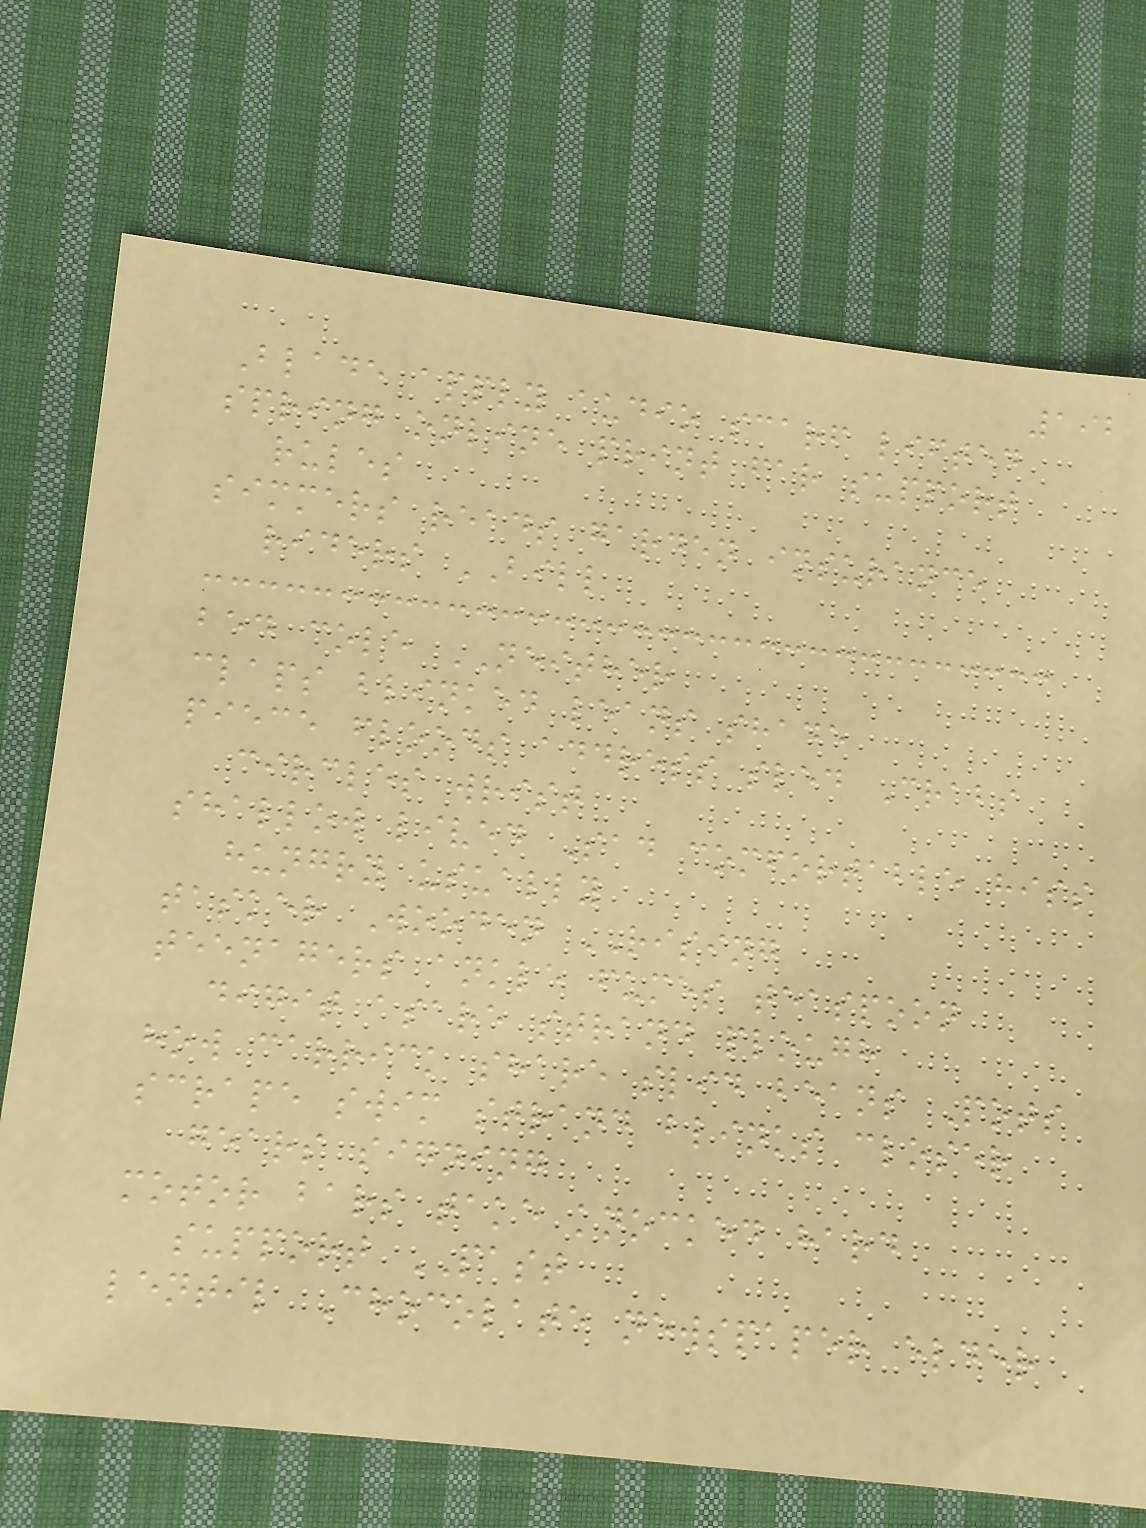192
Blade apply audio scarf lifted
spring online print far support
rules
simmers reads garden insurance
riders BILL
bed cole NEITHER
claps blinked leans shade
piece floods address sled Crabs
circles wrist
shallow lived Sad comfortable hiss
hungry usually
tasker Wooden RISING
teenagers ankle fumes teaspoon
digit asare strand plough
how carrick share slid beans Pots
scrape swim strand blinks closer
gears signing
motor bars take knocked hard
support PAST
lentil Chocolate newspaper elder
